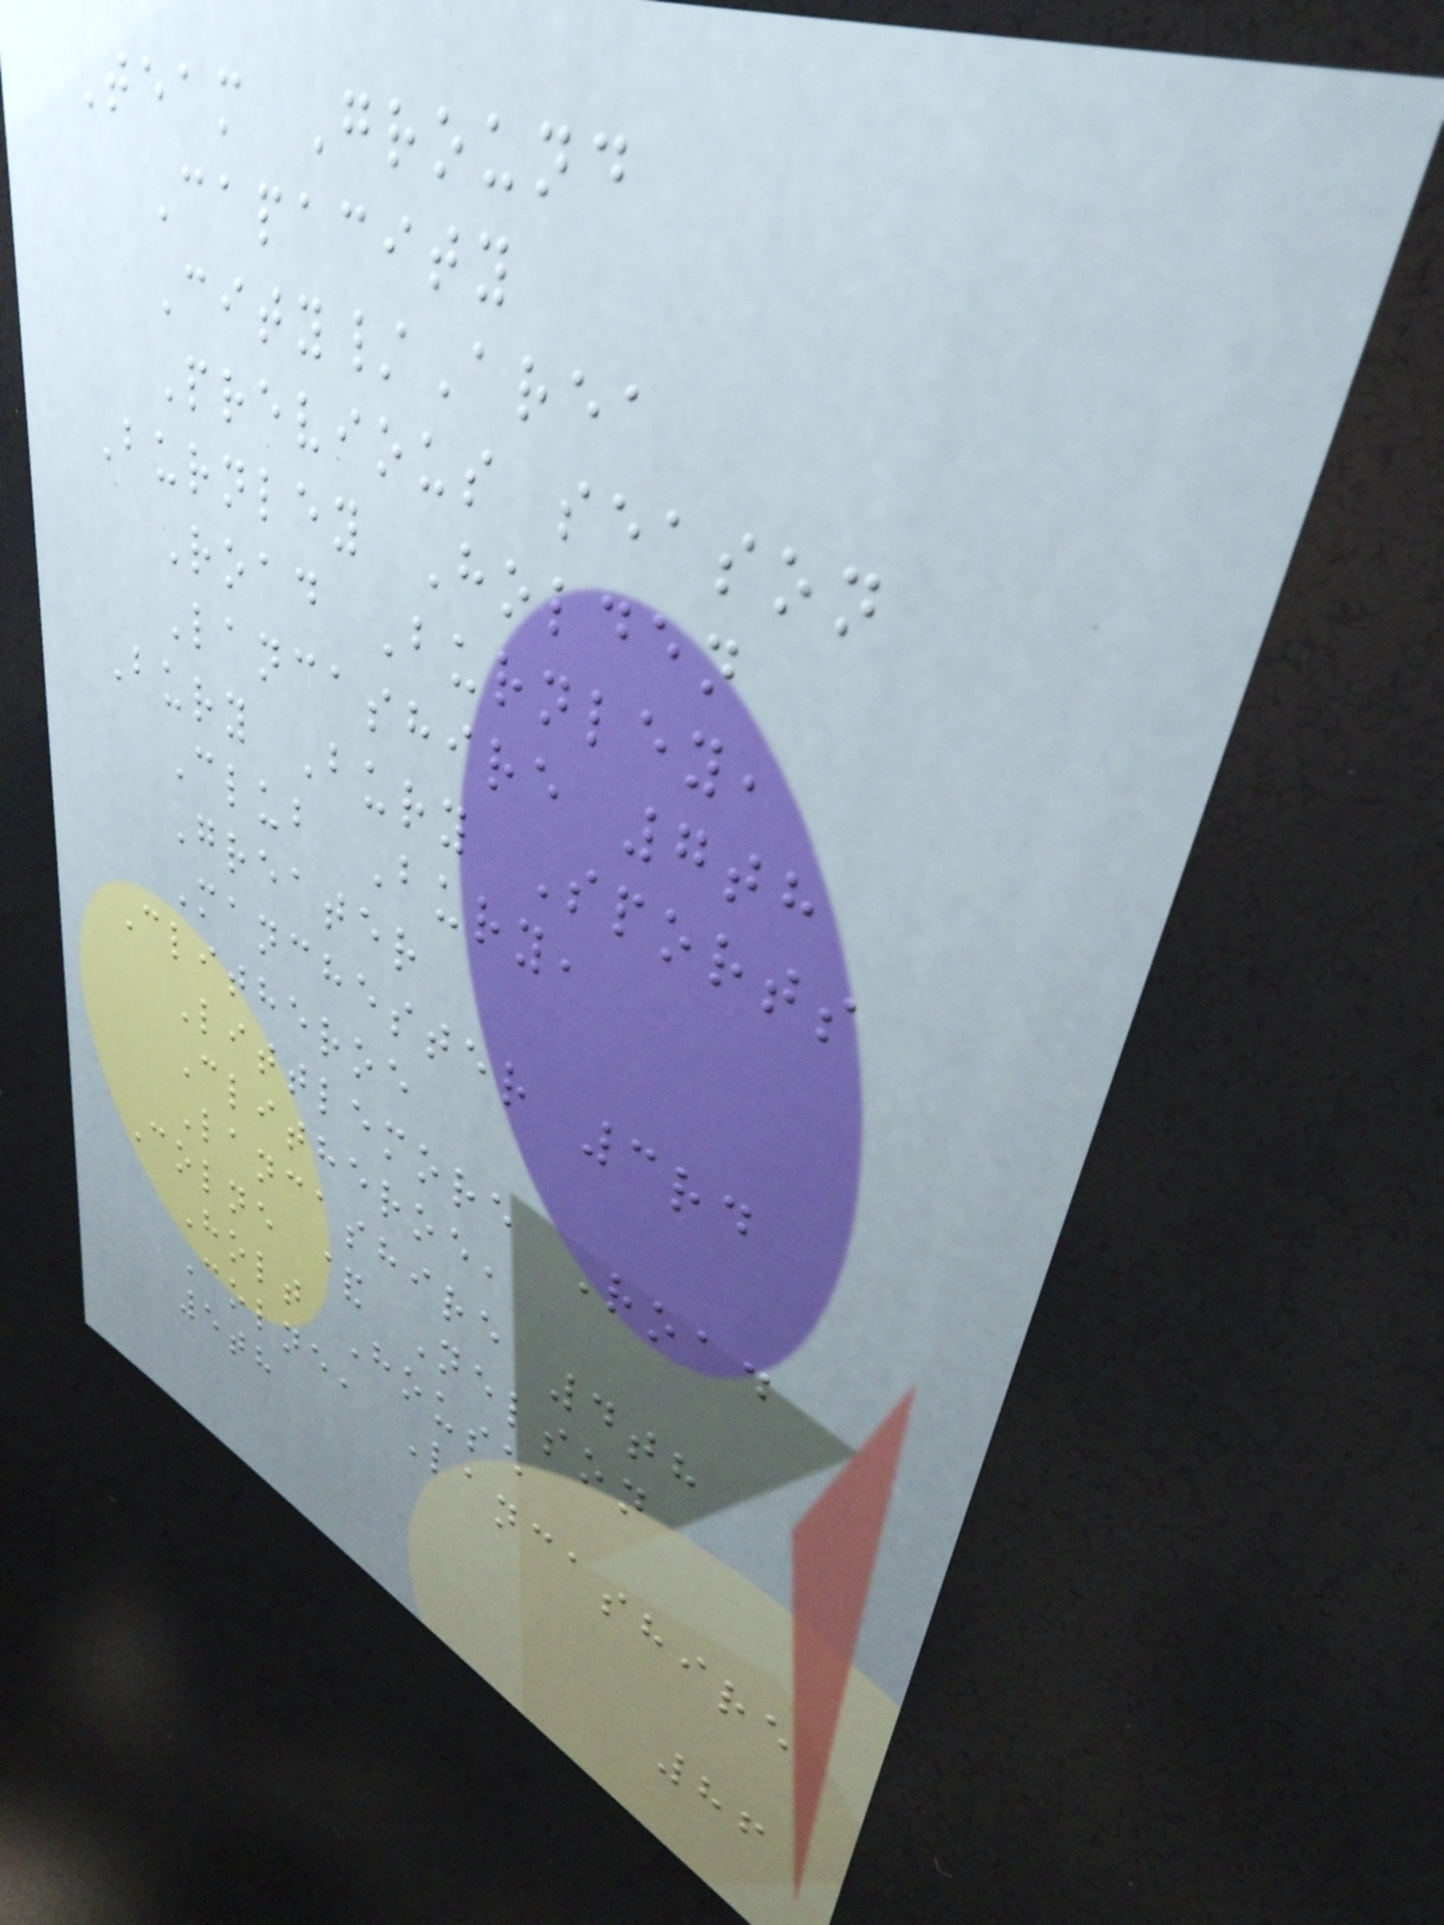Team Ground
Capacity
City/Area
Previous season
Burnley Holden
Road Burnley,
Lancashire 7th
Bury Bury Sports
Club Bury,
Greater
Manchester 3rd
Clitheroe
Littlemore Road
Clitheroe,
Lancashire 4th
Colne & Nelson
Holt House
Colne, Lancashire
5th
86
